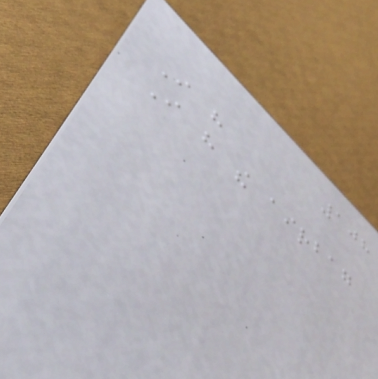108
I have
I have the airbag
